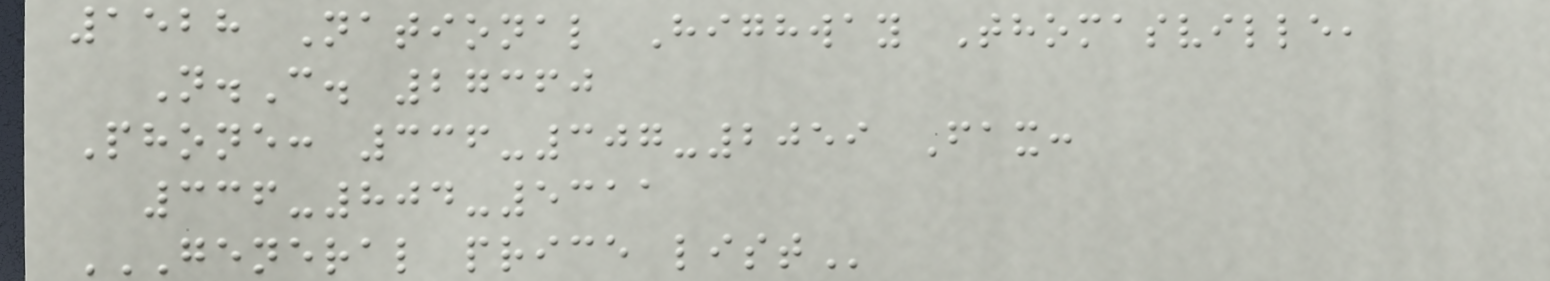1528 National Highway Thomasville,
N.C. 27360
Phone: 336-307-2059 Fax:
336-804-5311
GENERAL PRICE LIST
